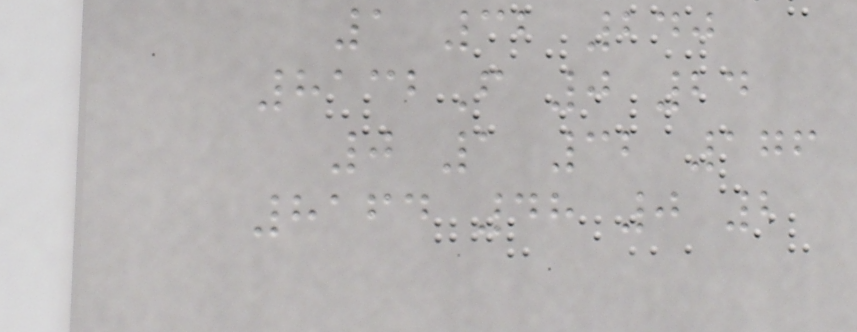1 32 240
8132F 0 24
0 1 32 176
8164 48 0 2
